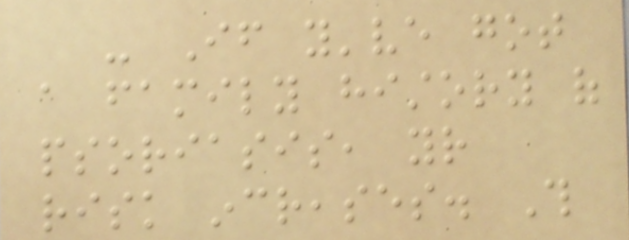- If you've got
a family history of
psoriasis, your
risk increases. This
